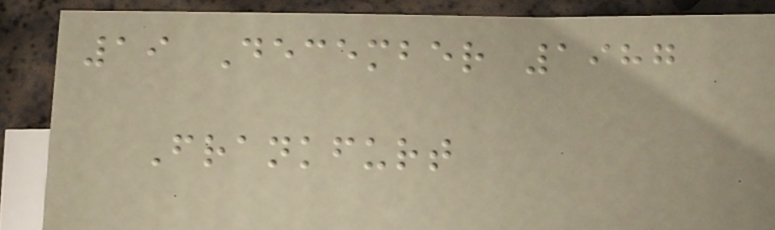19 December 1987
Frankfurt
